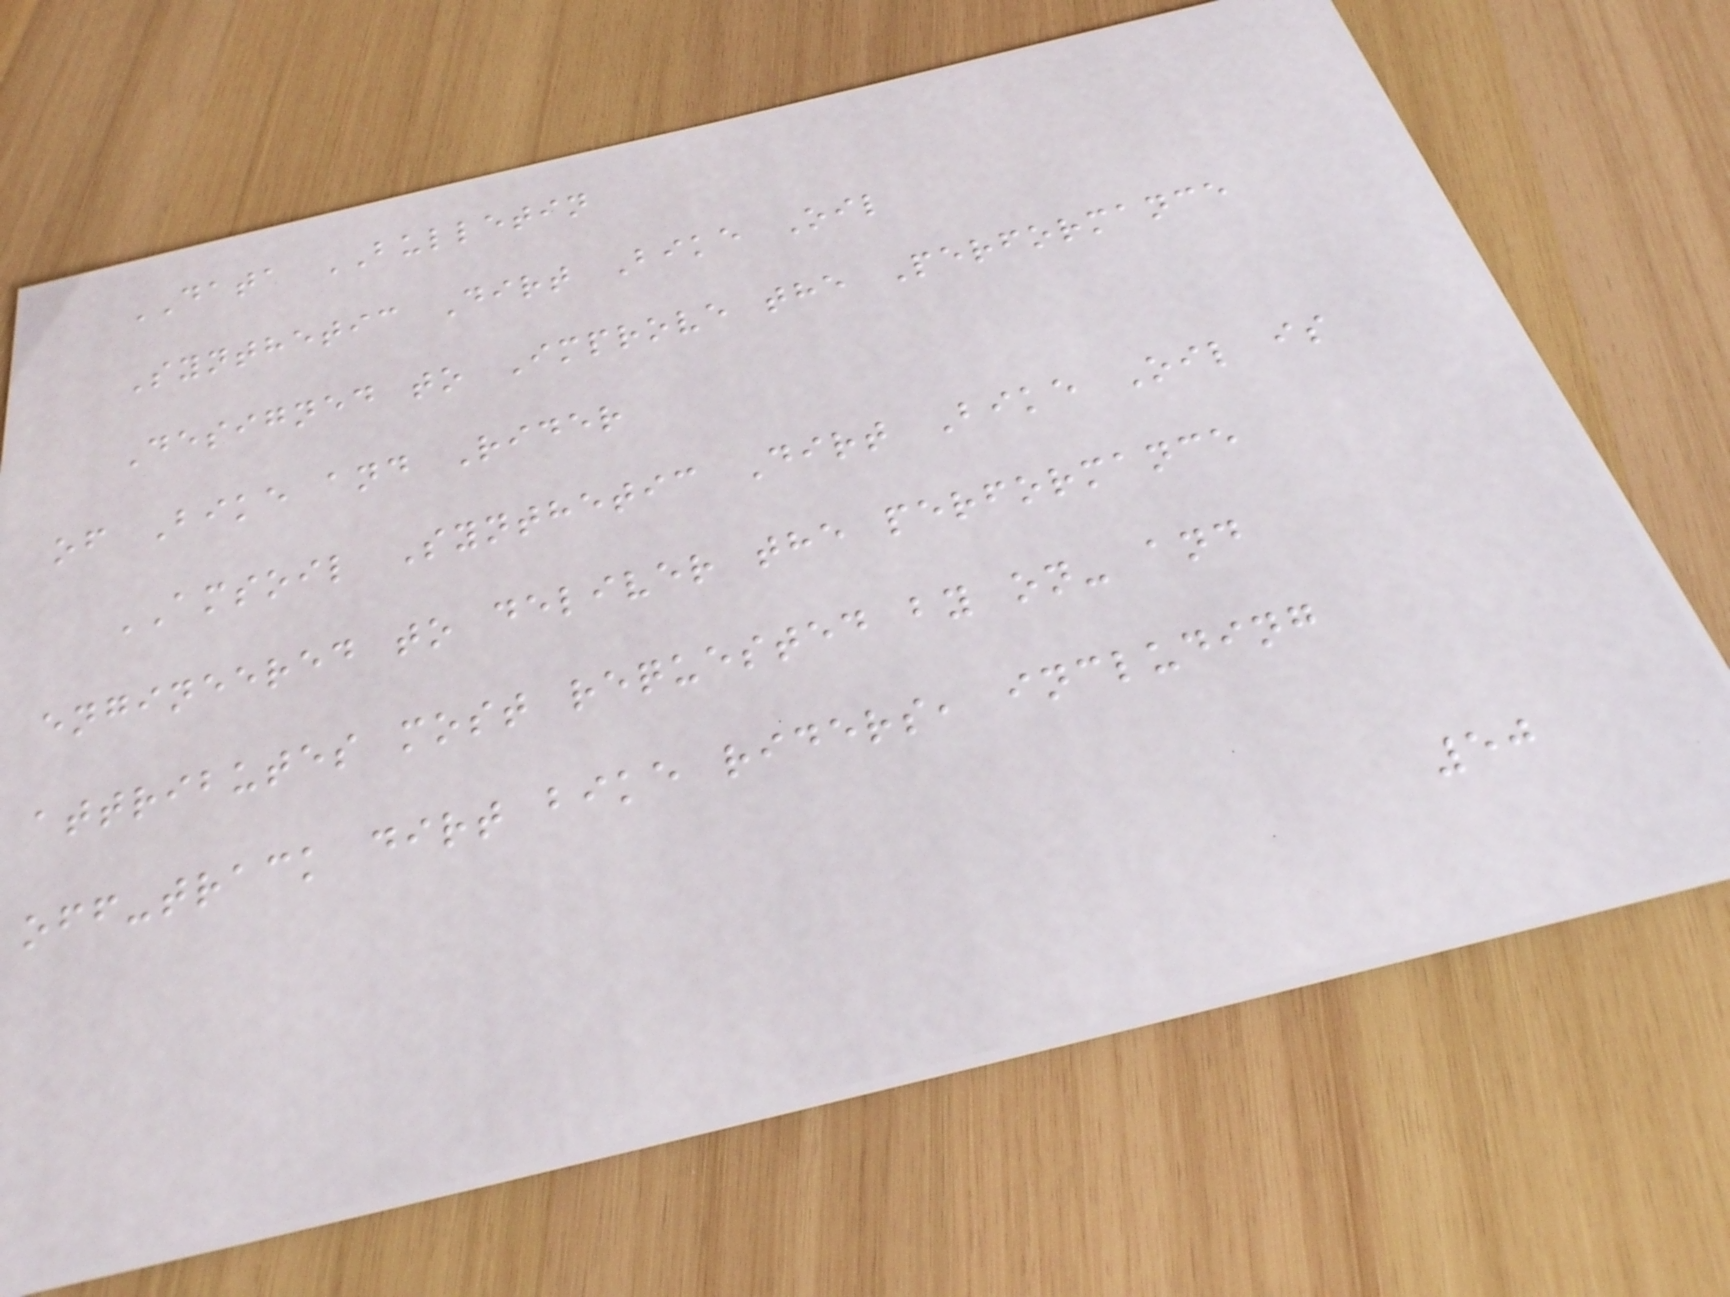DATA BULLETIN
Synthetic Dirt Bike Oil
Designed to Improve the Performance
of Bike and Rider
AMSOIL Synthetic Dirt Bike Oil is
engineered to deliver the performance
attributes most requested by on- and
off-track dirt bike riders, including
50
